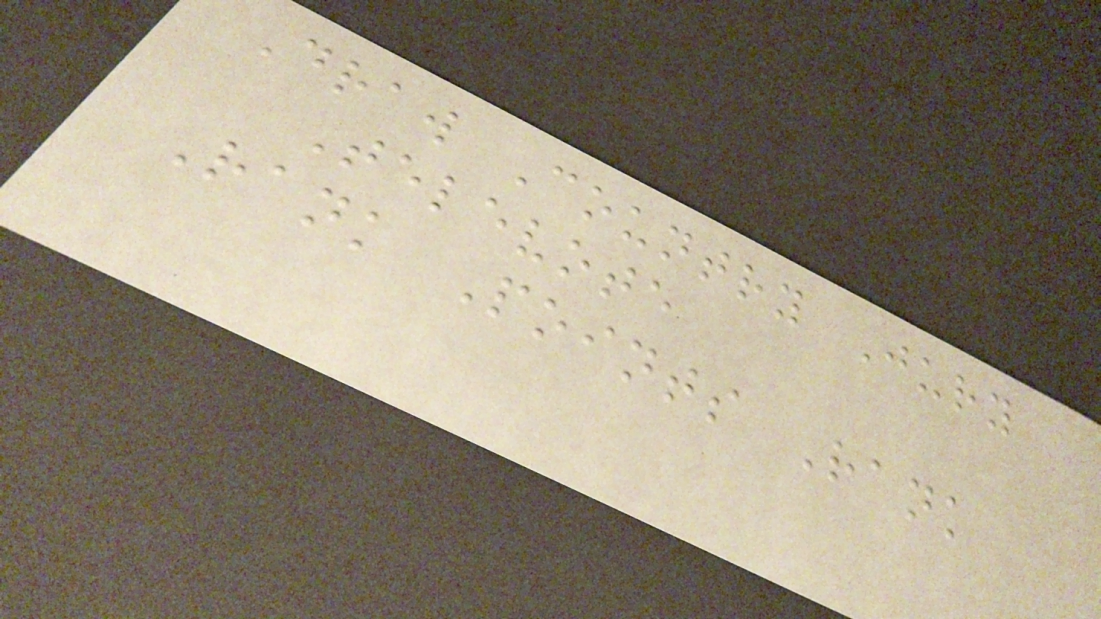Draw Country Jury
Televote
Rank Points Rank
